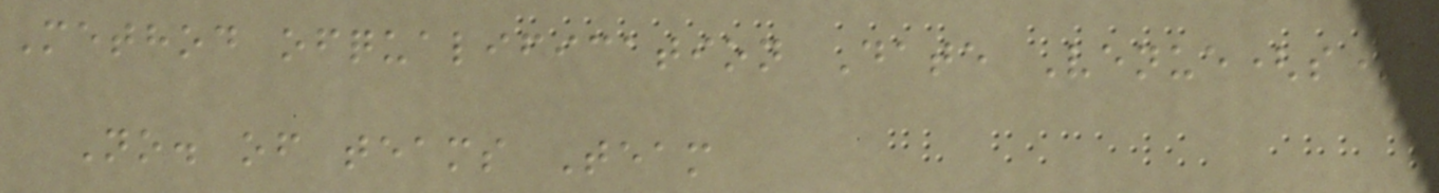Method ofqualification Date Venue(s)
No. of teams Team
